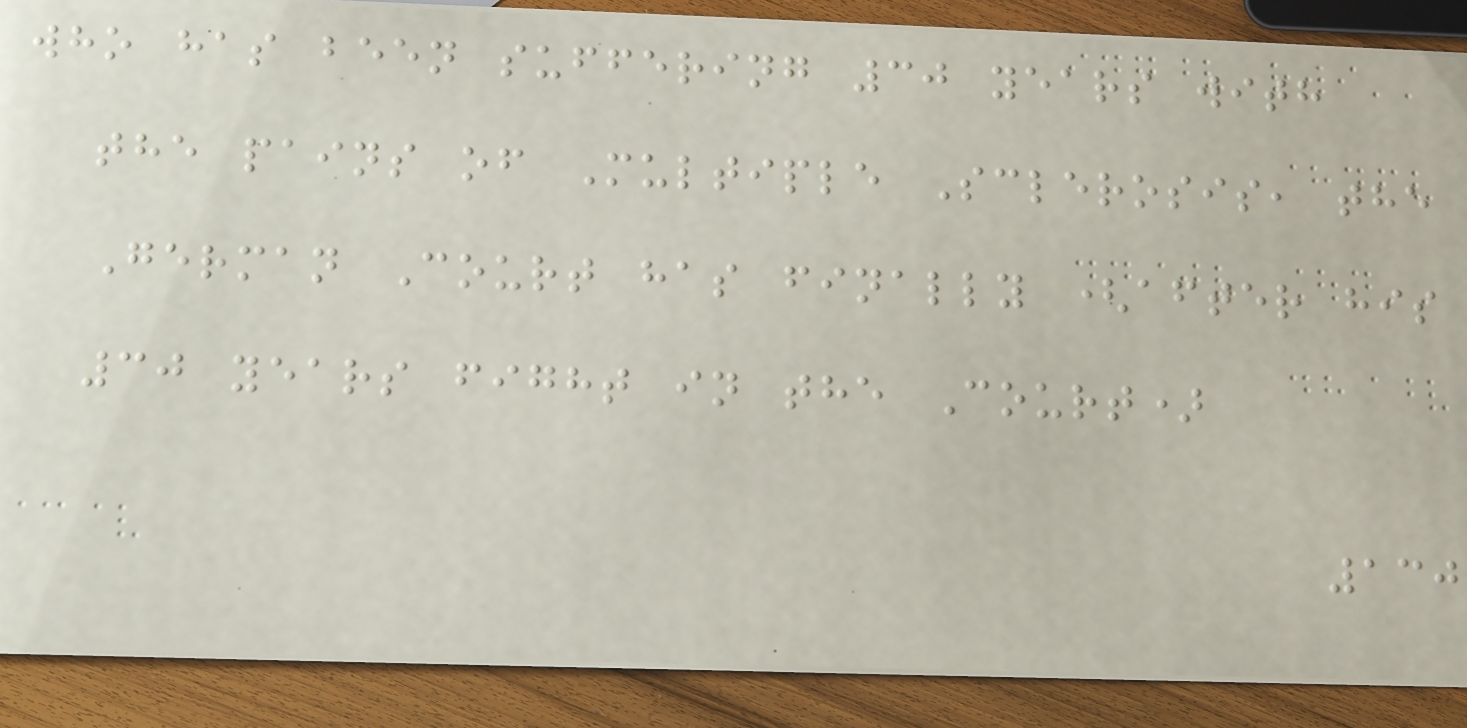who has been suffering 30 years with
the pains of Multiple Sclerosis, the
German Court has finally (after his
30 years fight in the Court)
130
